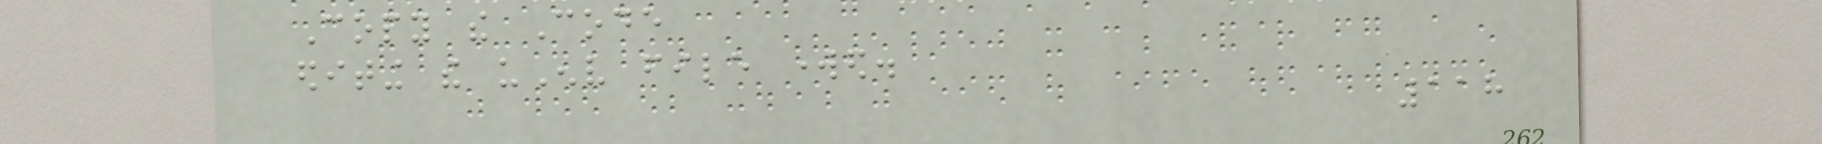Copy the Code
editing the uEnv file worked.
118
